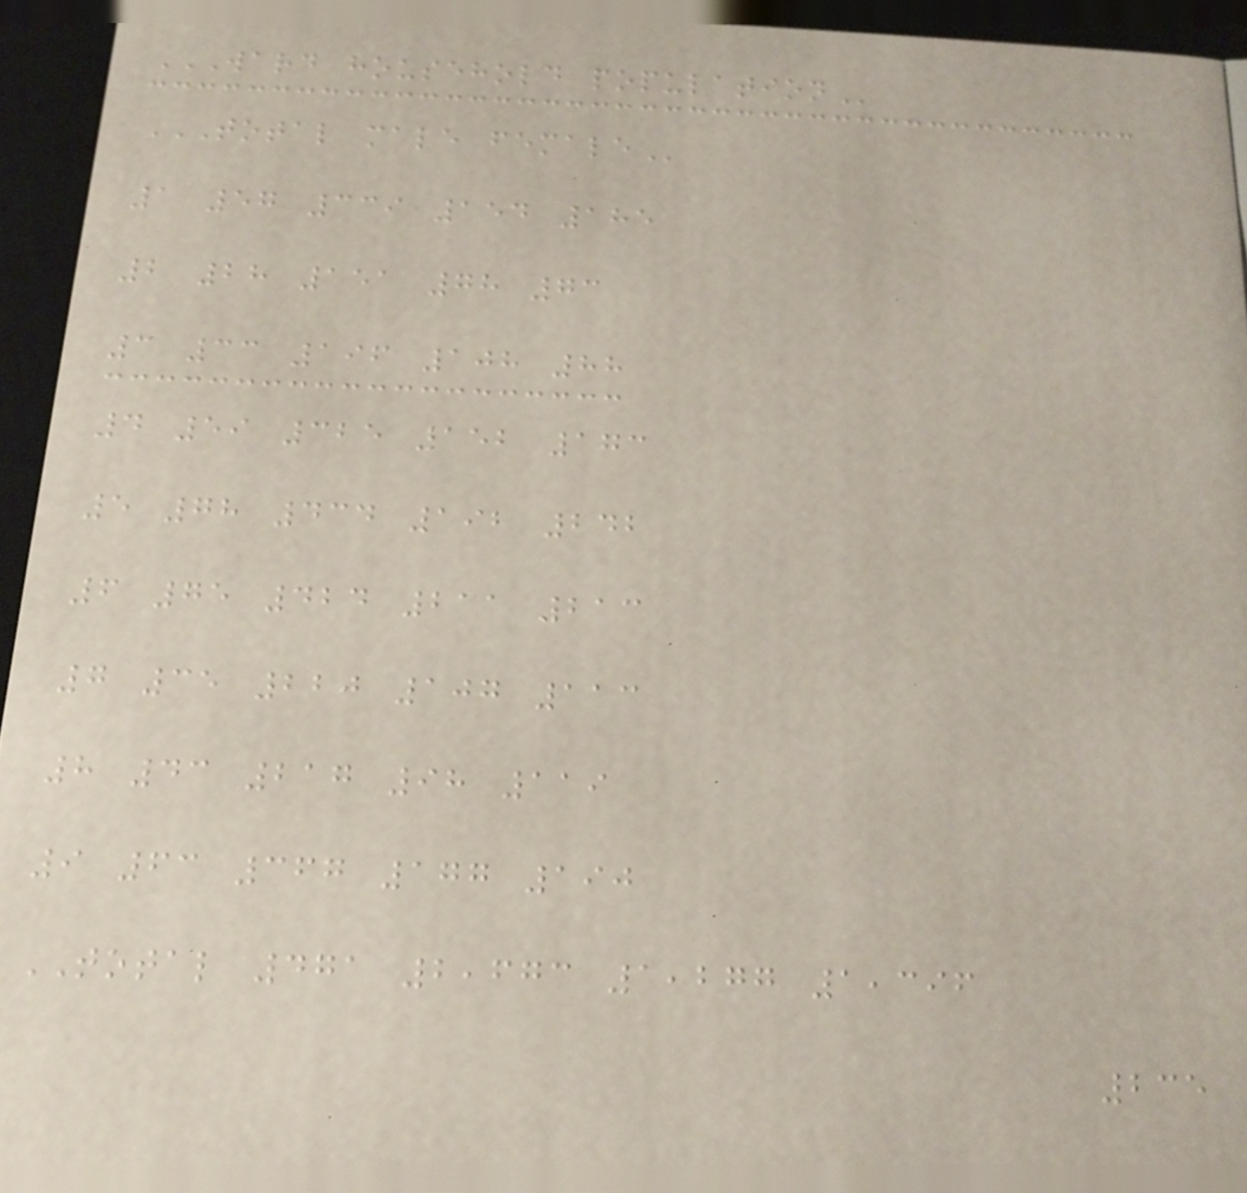WARD HOUSEHOLD POPULATION
TOTAL MALE FEMALE
1 57 339 154 185
2 28 151 78 73
3 33 196 108 88
4 59 325 152 173
5 78 434 192 242
6 75 424 211 213
7 35 220 107 113
8 43 217 98 119
9 63 367 177 190
TOTAL 471 2,673 1,277 1,396
235
